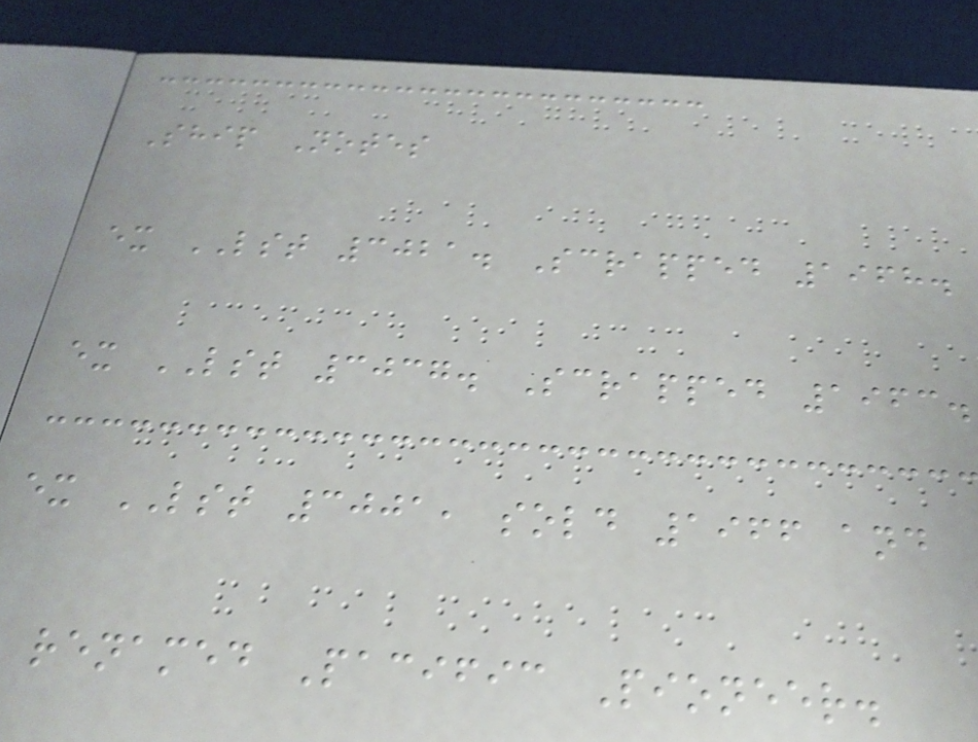Ship Notes
ex LST 3021. Scrapped 1968.
ex LST 3037. Scrapped 1963.
ex LST 3001, sold 1966 and
renamed Pacific Pioneer.
